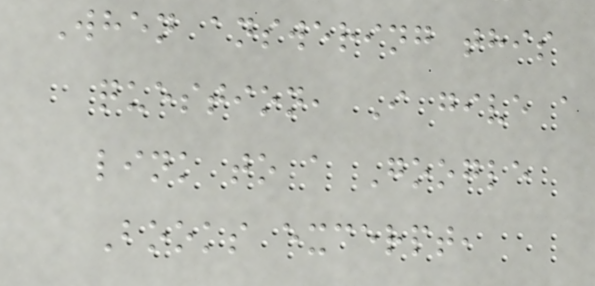When answering this
question, I give a
link to a Google
Books excerpt,
